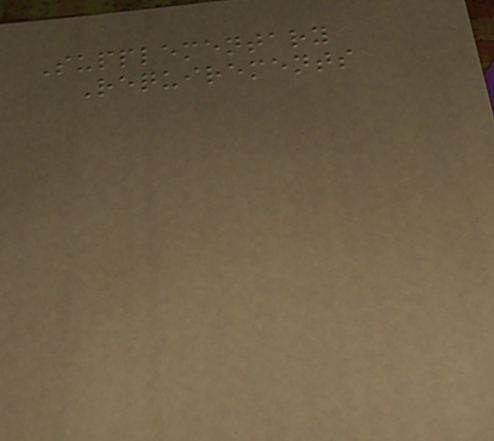Supplementary
Requirements
